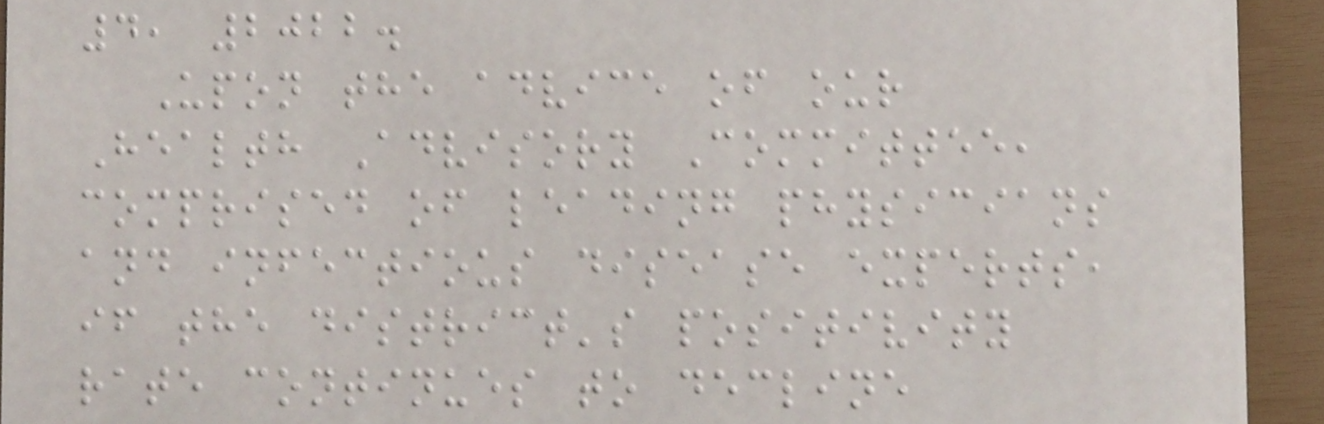4, 2022.
Upon the advice of our
Health Advisory Committee,
comprised of leading physicians
and infectious disease experts,
if the district's positivity
rate continues to decline
